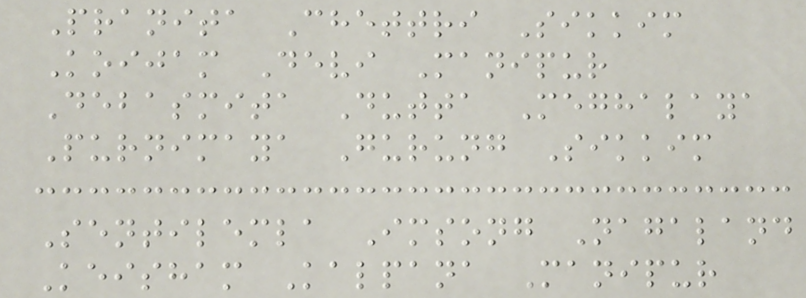Pranita Chettri Sikkim
Koijam Devi Manipur
Debasmita Dutta Meghalaya
Purnimaya Gurung Sikkim
Sentilemla Imsong Nagaland
Keisham Kalpana Manipur
